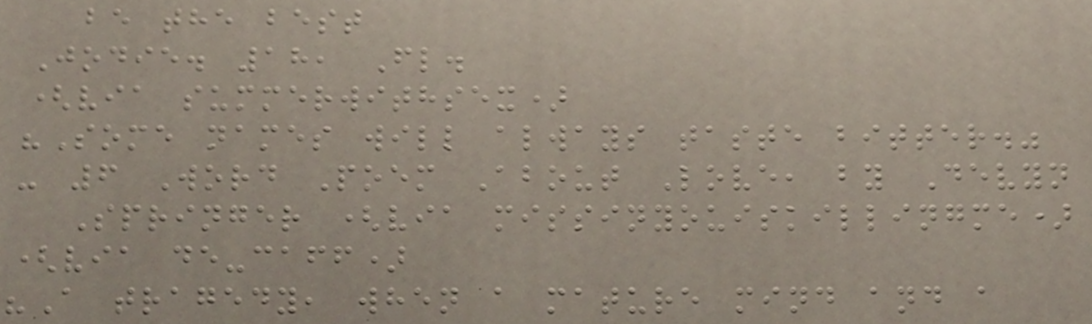be the best
Jodie. 18, Fl.
(via summerwithsex)
"Some names will always taste bitter."
- 6 Word Poem About Love, by Devyn
Springer (via missinyouiskillingme)
(via de-caff)
"A tragedy, when a mature mind and a
